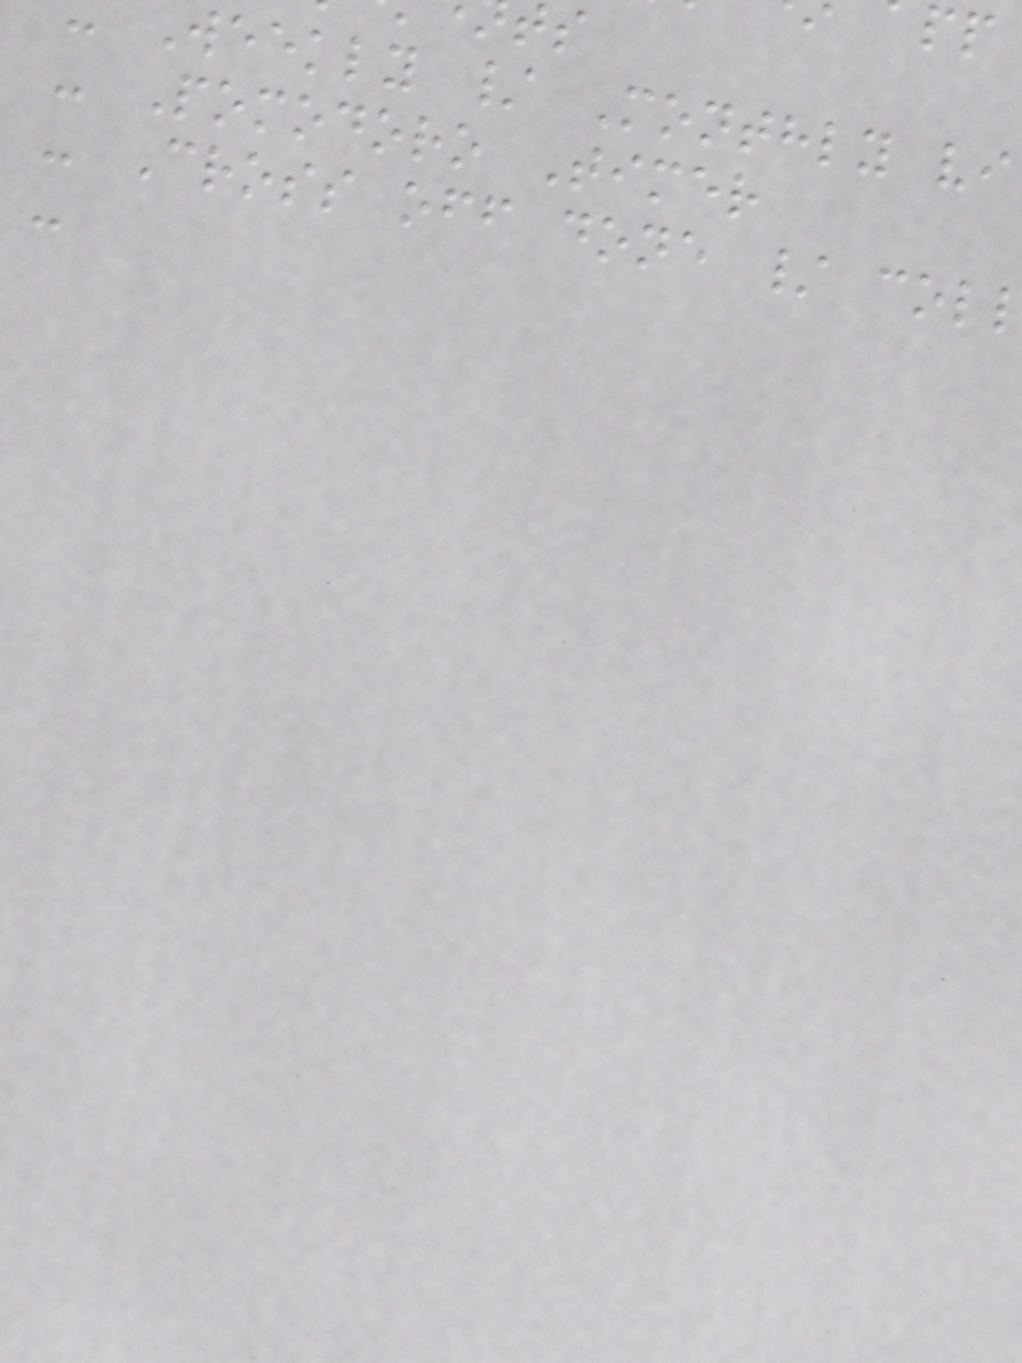weekly / Monthly vi
- Pomodoro Timer
- Cross off done / col
-
